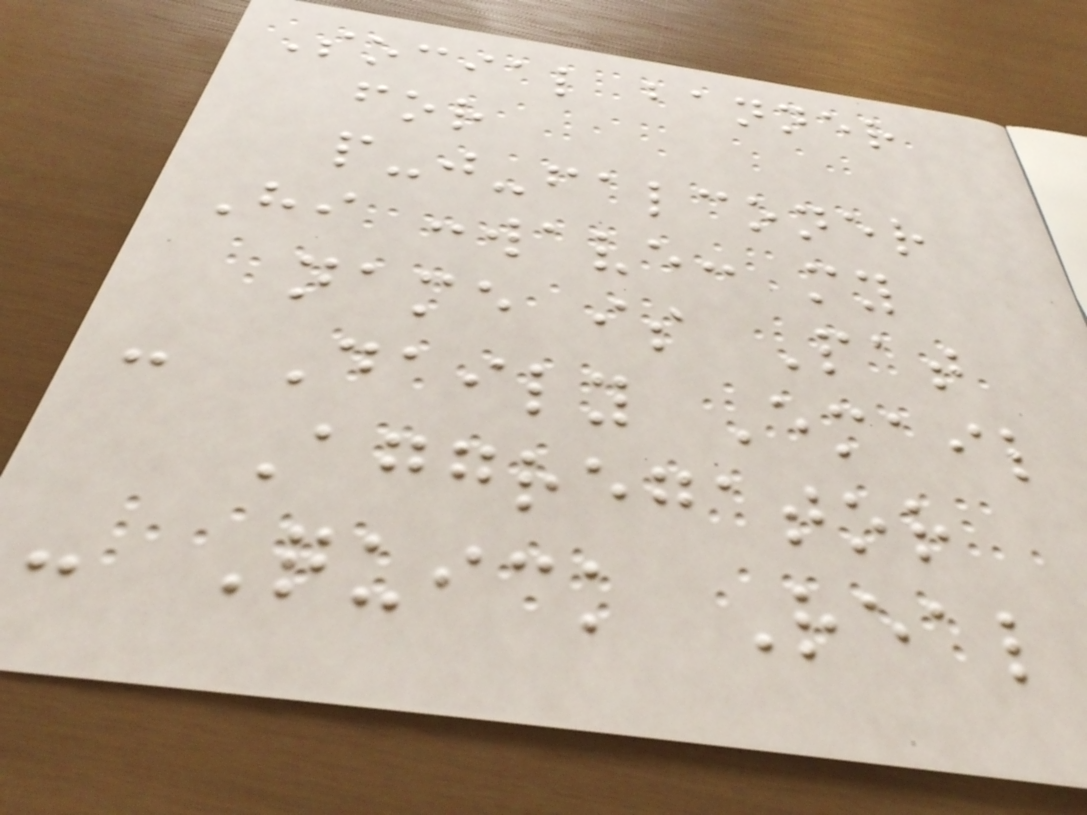Social banner
for
p-j-falconer
Hi :wave: my
name is Pat
- Daily Email
Aggregator
- Quick Real
